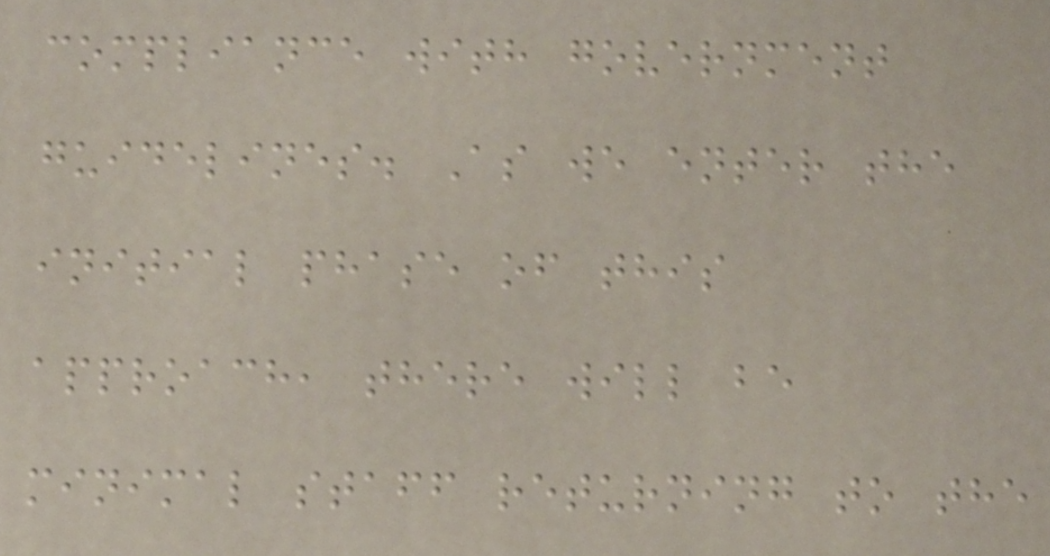compliance with government
guidelines. As we enter the
initial phase of this
approach, there will be
minimal staff returning to the
